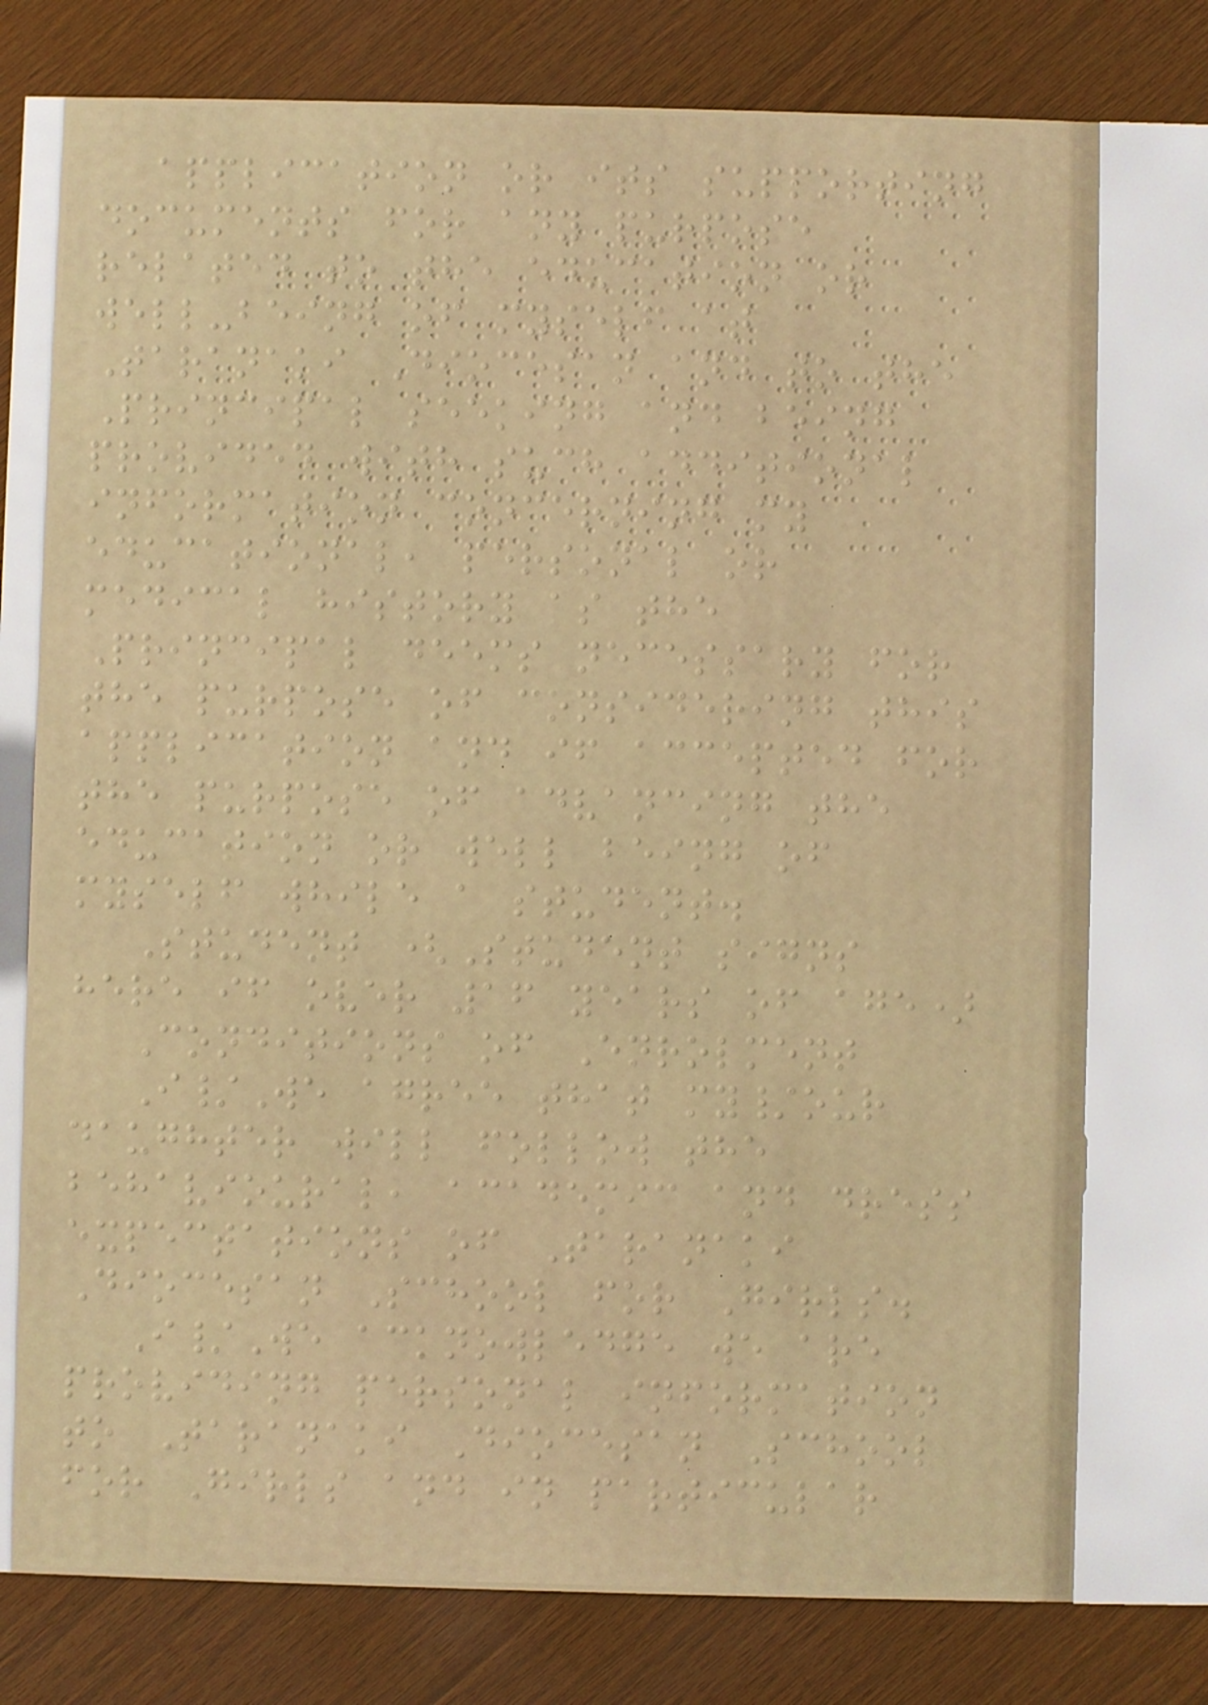application or its supporting
documents for any purpose
related to the education or
well-being of myself at
Taranaki Diocesan and to the
Principal seeking and being
provided with such additional
information concerning my
educational, personal or
medical history as the
Principal deems necessary for
the purpose of considering this
application and if accepted for
the purpose of advancing the
education or well being of
myself while a student.
Student (Student signs
here if over 16 years of age)
Conditions of Enrolment
I/We agree that my/our
daughter will follow the
behavioural, academic and dress
expectations of Taranaki
Diocesan School for Girls.
I/We acknowledge we are
providing personal information
to Taranaki Diocesan School
for Girls and in particular
